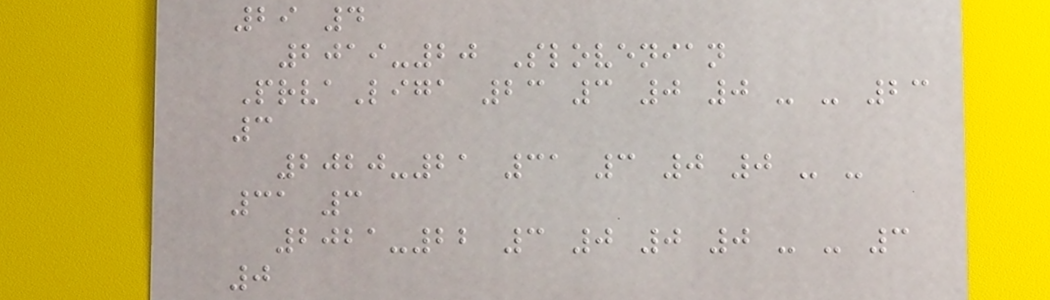29 4
2019-20 Slovenian
PrvaLiga 23 3 0 0 - - 23
3
2020-21 31 3 0 0 - -
31 3
2021-22 3 0 0 0 - - 3
0
